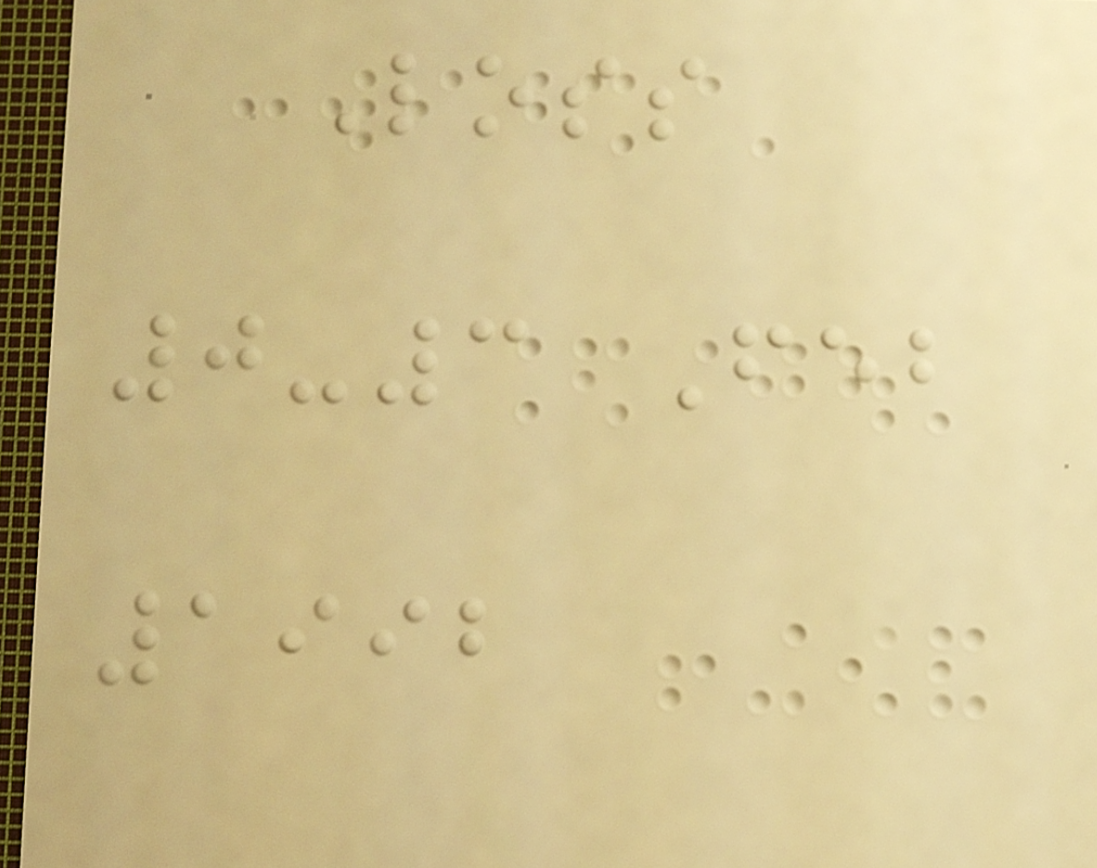Loss
0-3 Feb
1992
